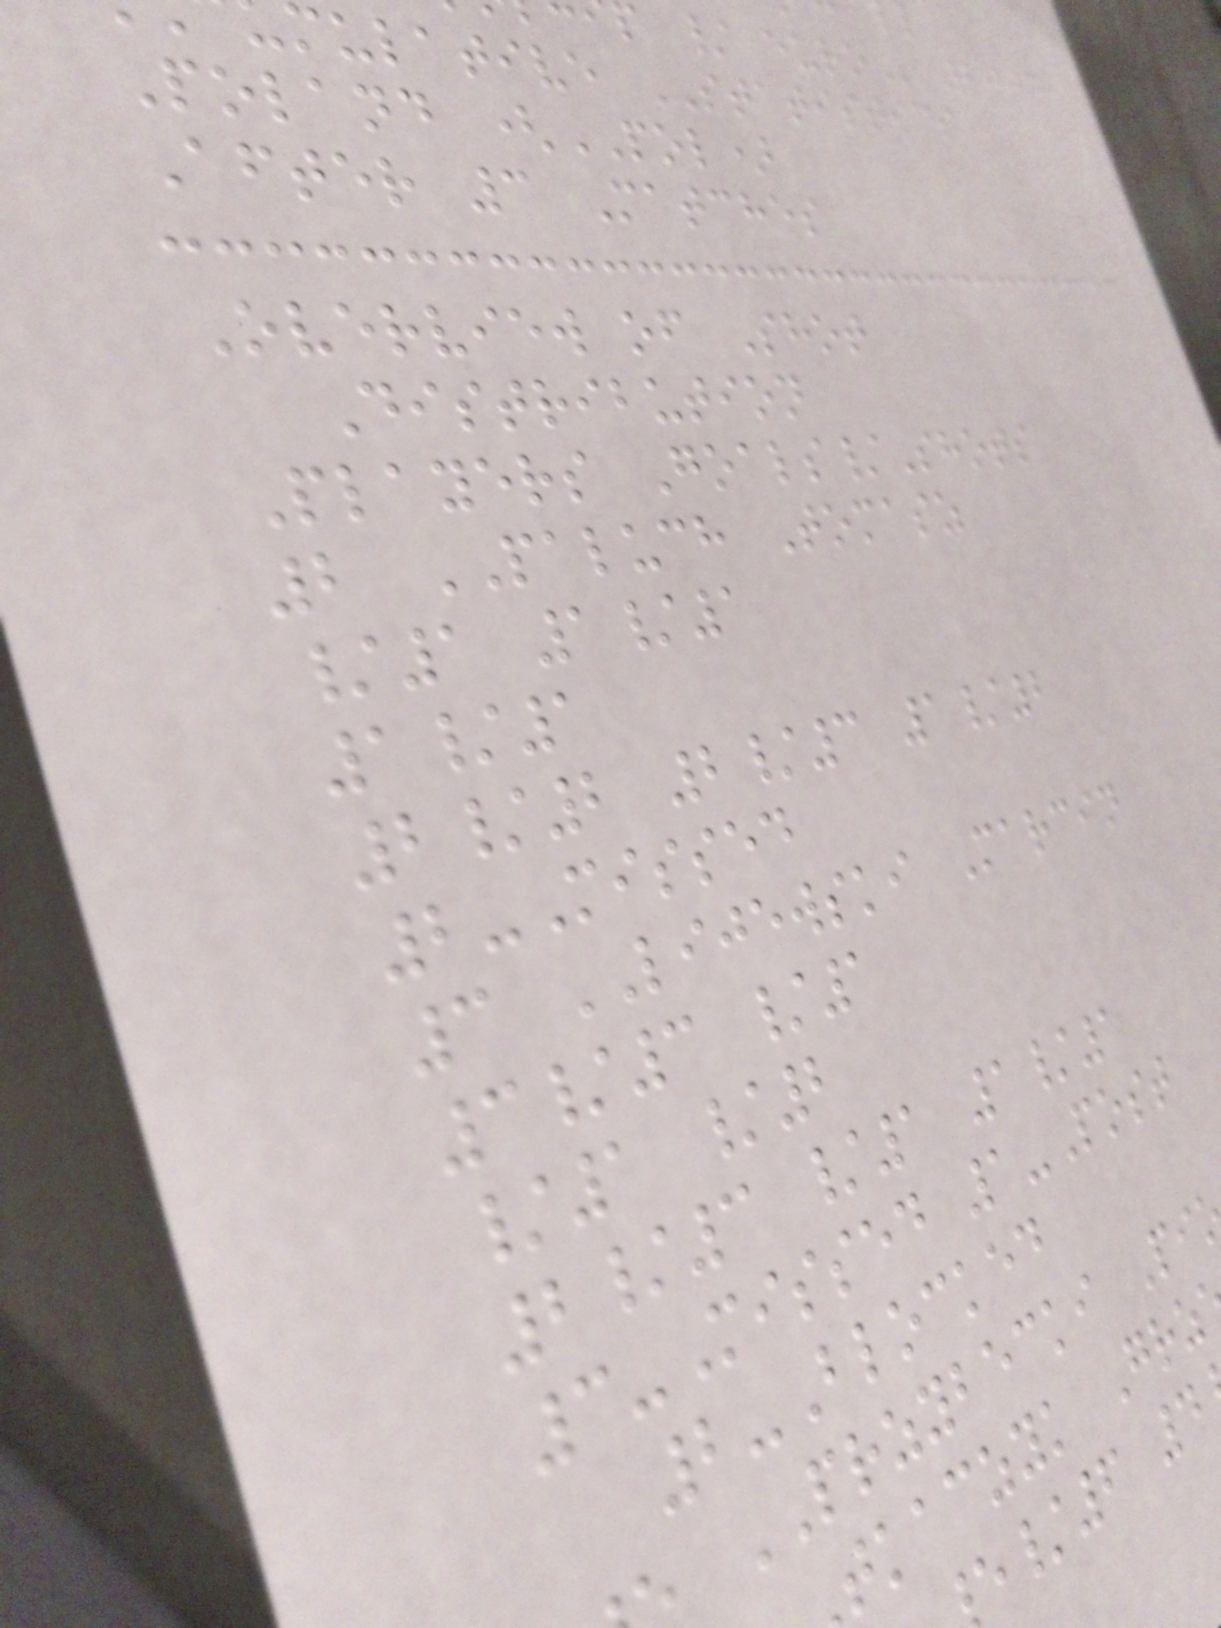mulative STATISTICS
Poland (POL)
After 3 Matches
Overview of Shot
Distribution
Players Goals/Shots
2 PALUCH Tomasz
/1 1/1
1/1
2/2 2/3 1/2
2-Missed
3 LIJEWSKI Marcin
3/3 /1
/1 /2
2/3 /1 1/1
3-Missed 1-Post
2-Blocked
PRZYBECKI Pi
tkaczyk Grz
/6 4
